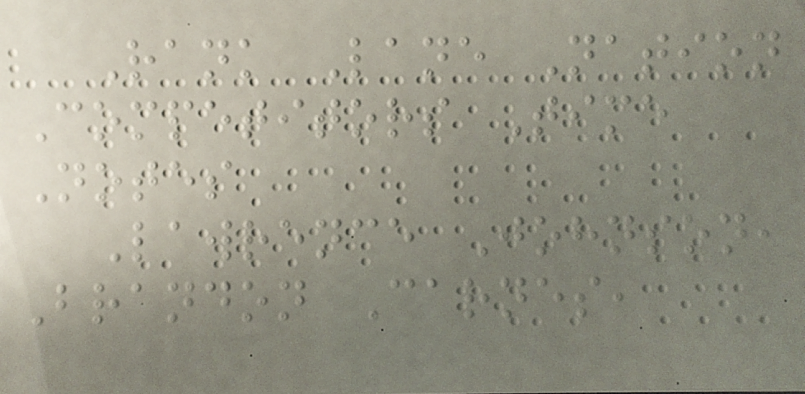Rank Lane Nation
Competitors Time
Notes
Lawrence Johnson,
Brandon Carnes,
